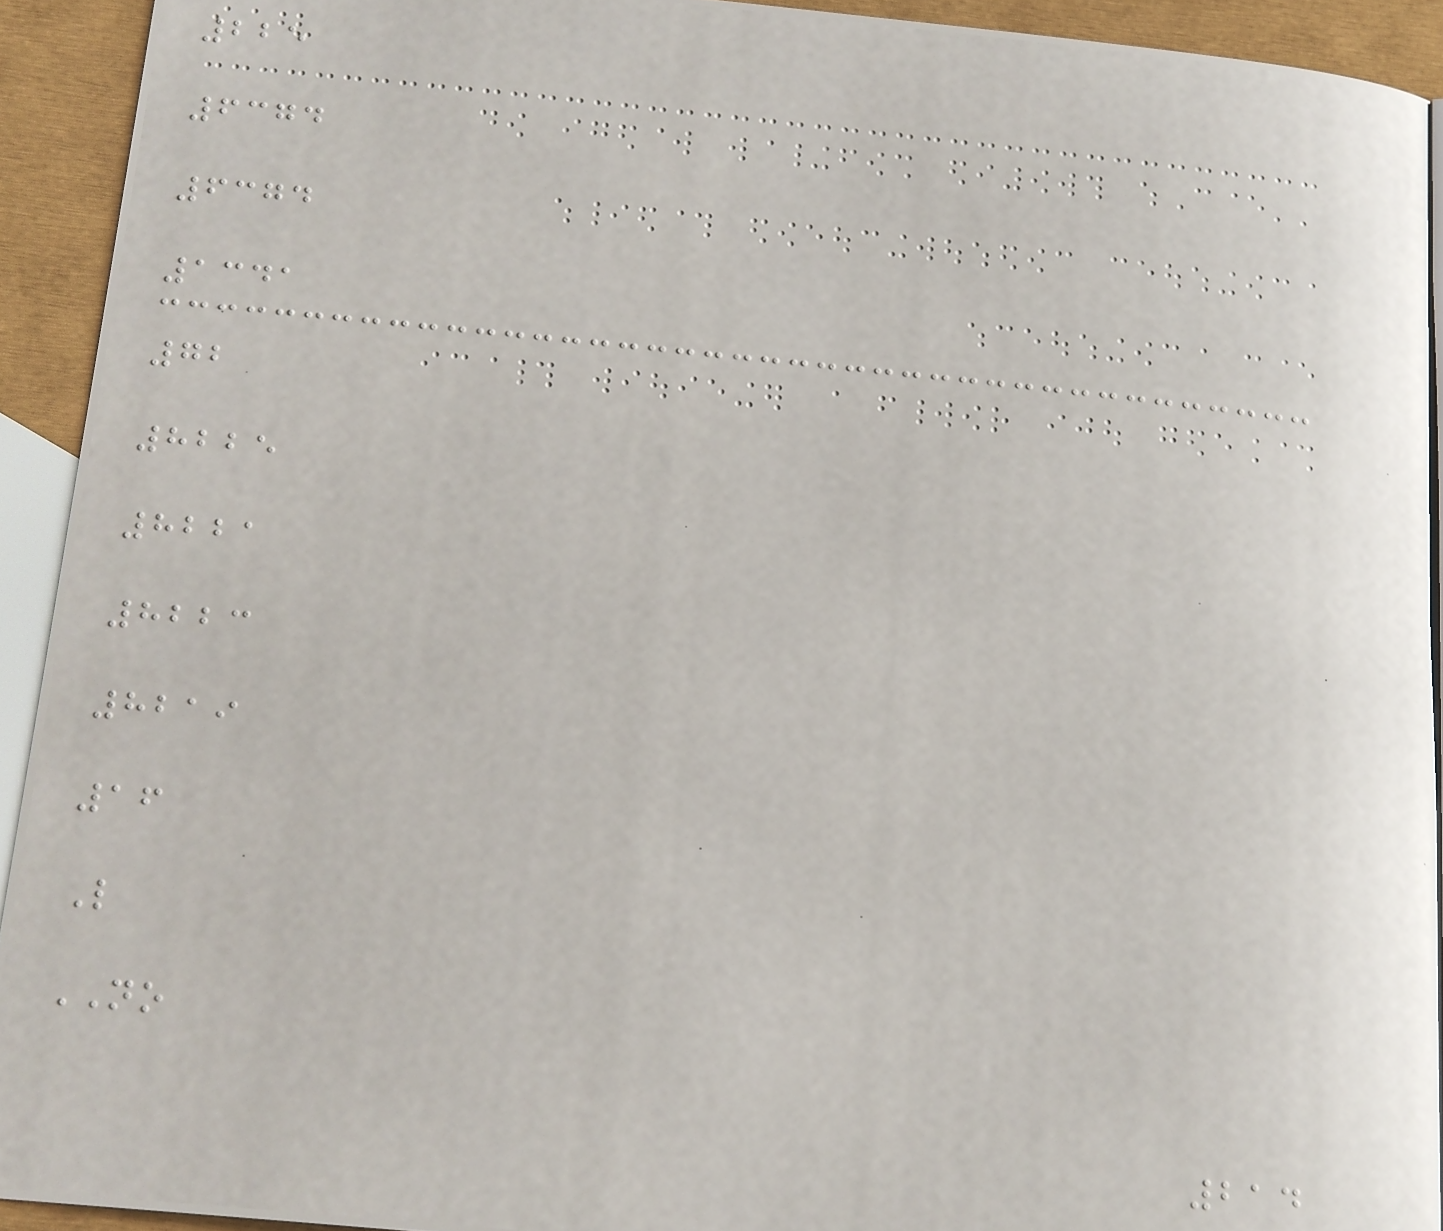225
6374
6374
1341
72
8225
8221
8223
8219
16
L
NO
214
